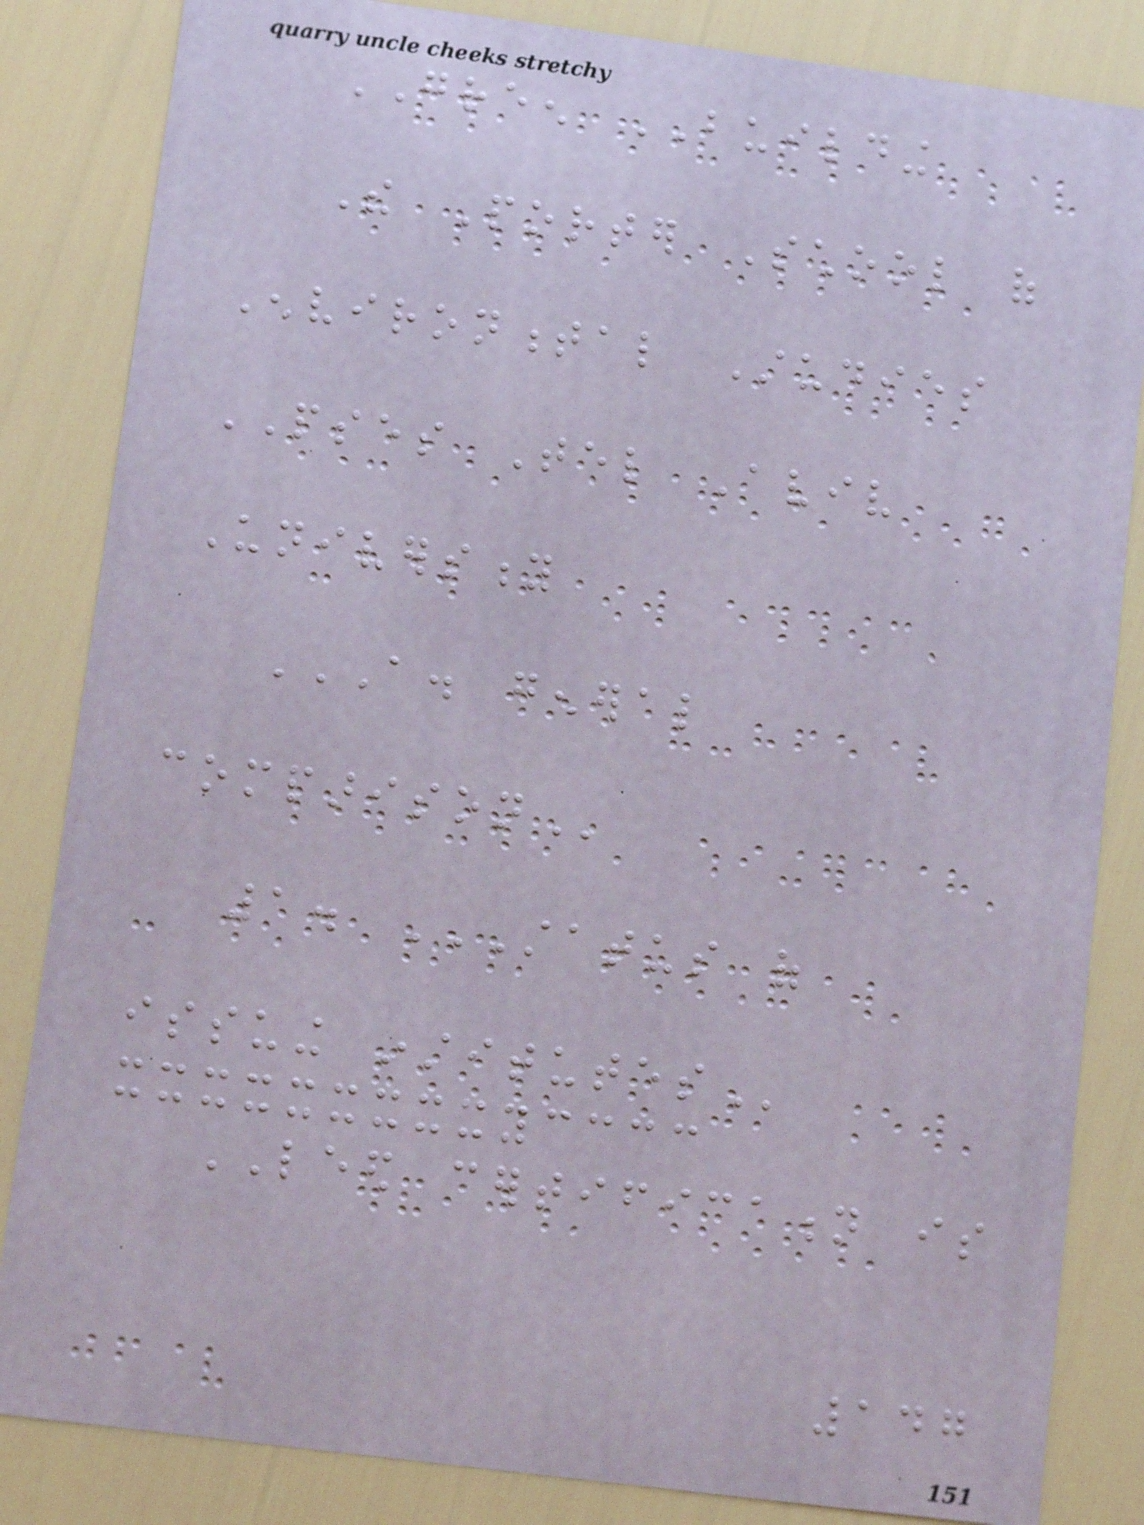GREEN BUILDING
The Porter School of
Environmental Studies
PSES Tel Aviv
University
A. GENERAL
COMPARISON
1. STATUS OF
ISSUING INSTITUTES
LEED certification is
147
